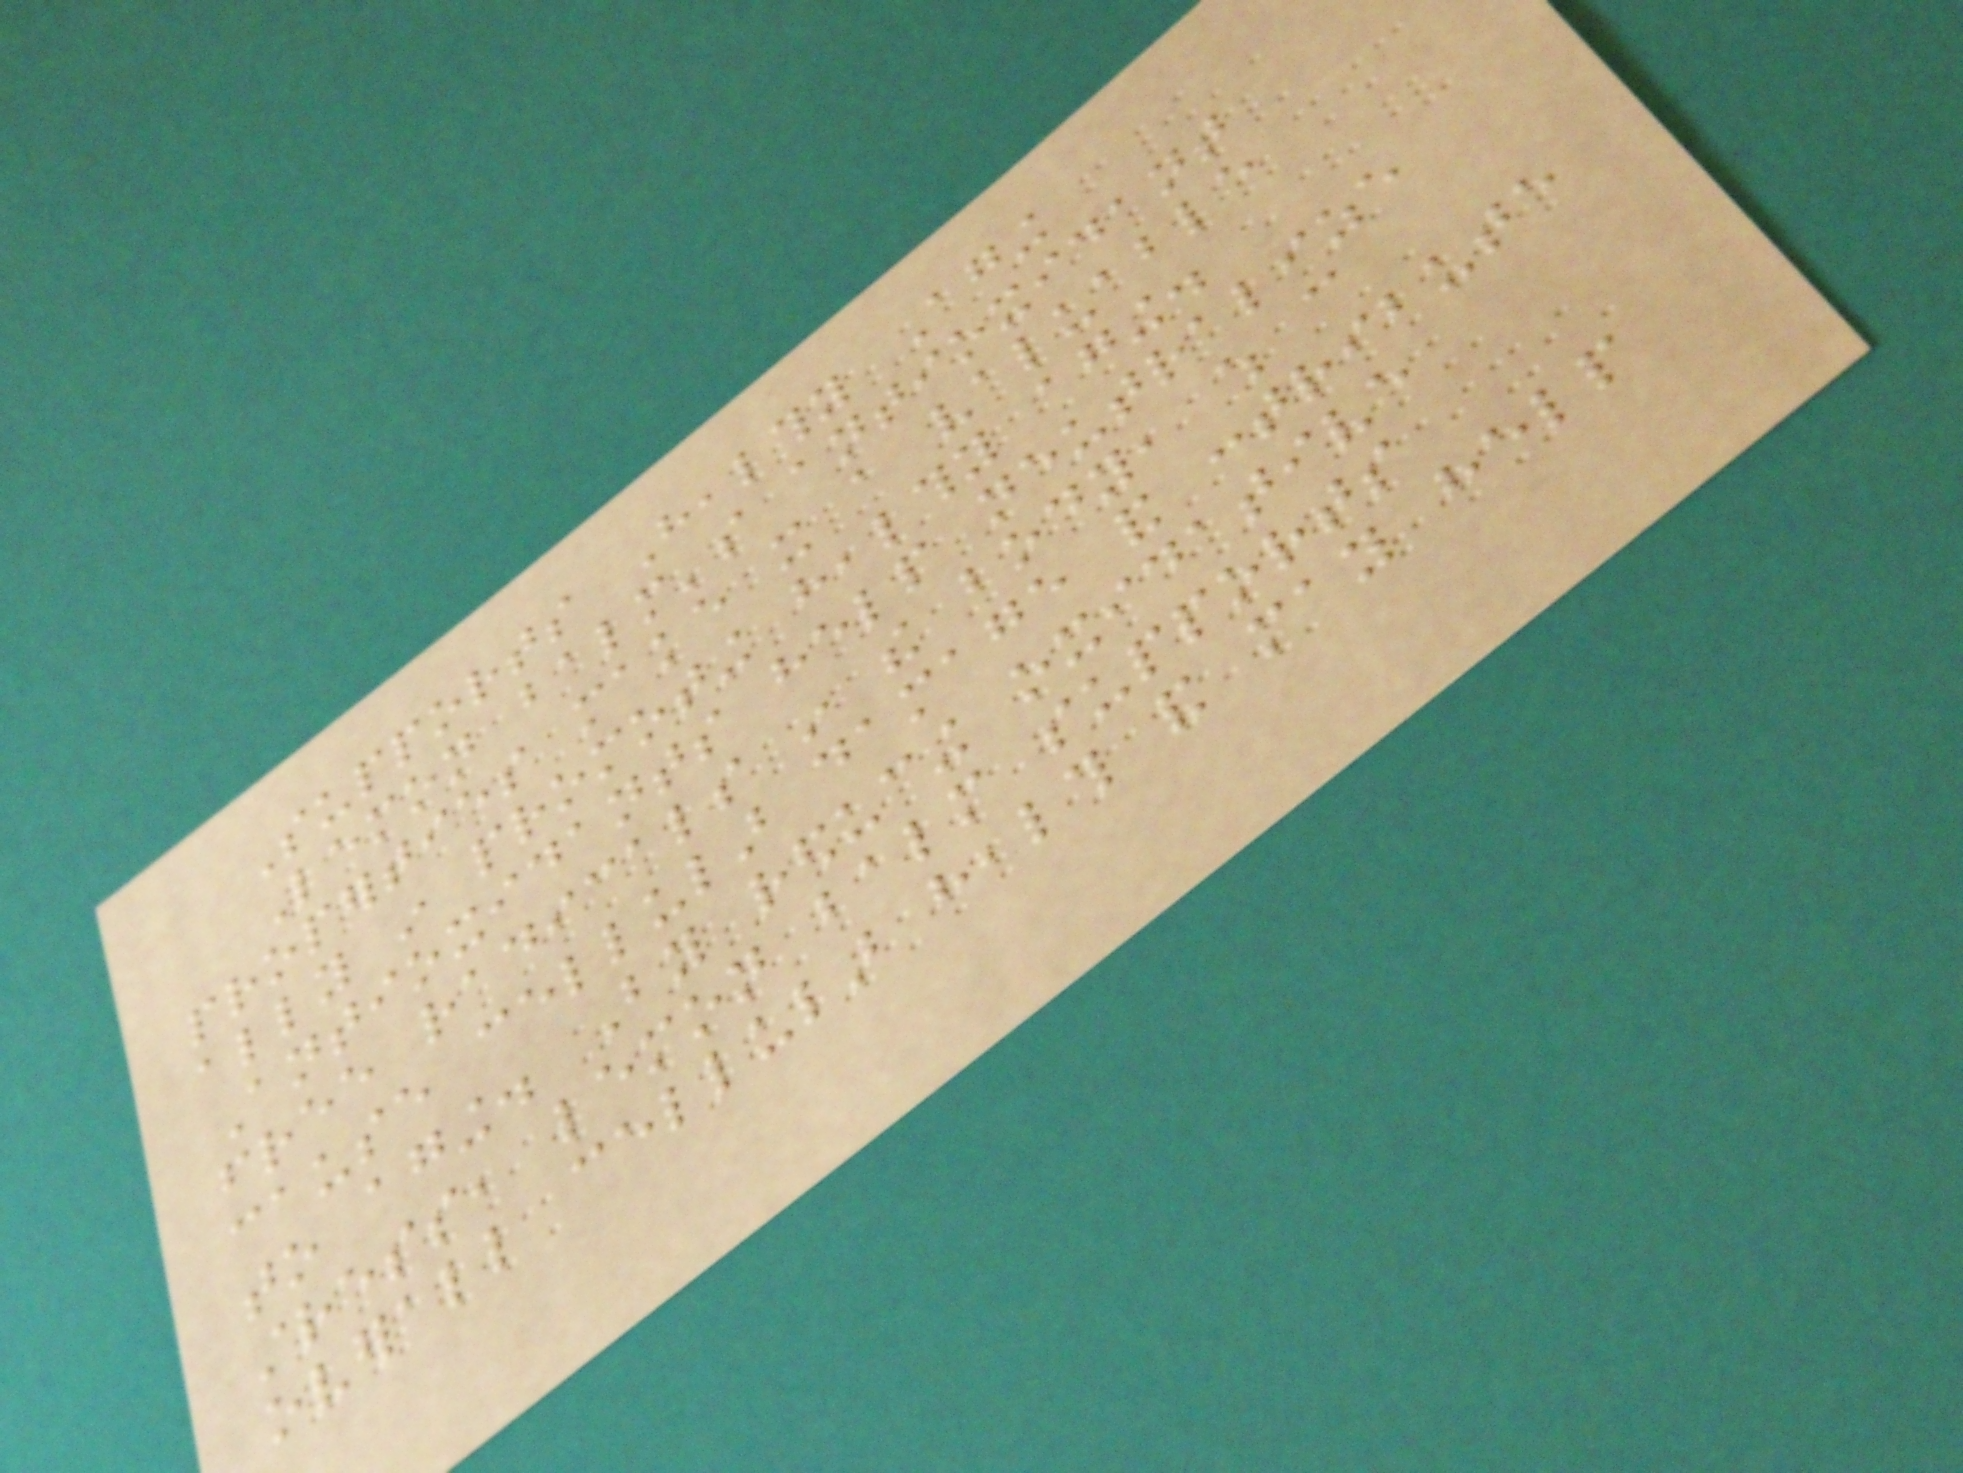Supports Healthy Aging
Lemon balm's antioxidant
properties make it a valuable
ally in promoting healthy aging.
Antioxidants help neutralize
free radicals in the body, which can
cause cellular damage and contribute
to aging. By reducing oxidative
stress, lemon balm supports
overall cellular health and may help
